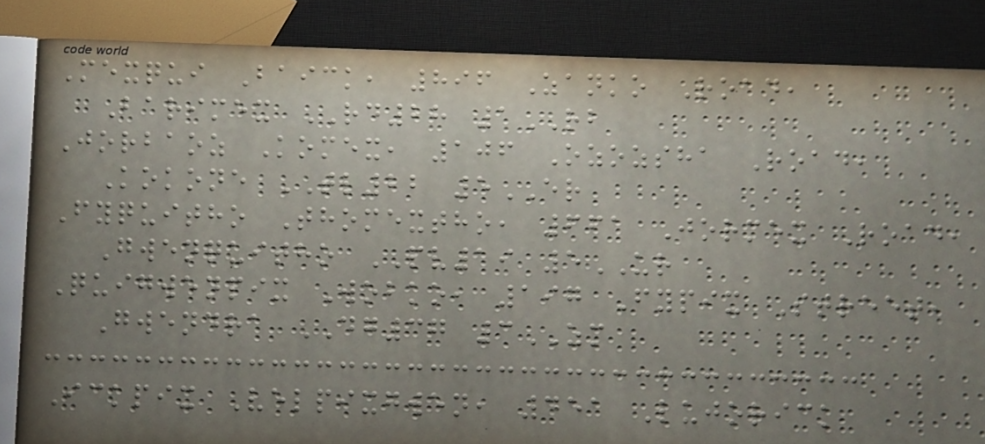Mexqui Baick, 896 Zanko Road,
Barimex RD28 1RB
Jorbaoz Komex, 106 Ozozsha Road,
Kokone TL22 5ER
Fyquitho Thomextho, 661 Jormex Road,
Gwenquitho PV19 5UR
Quigwenpix Wobko, 197 Fypix Street,
Gwendra DG37 3ZM
Ickpix Velpixgwen, 451 Lujorick
